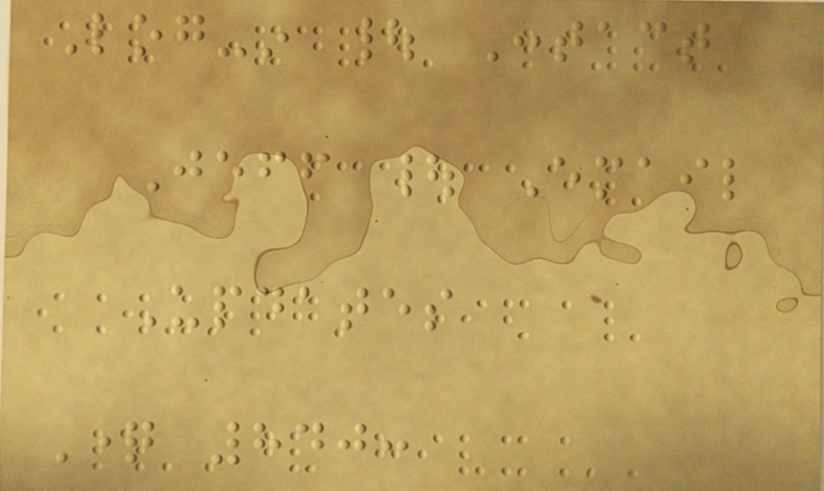Log-in | Contact
Jeff | Email
Updates
Question 840:
